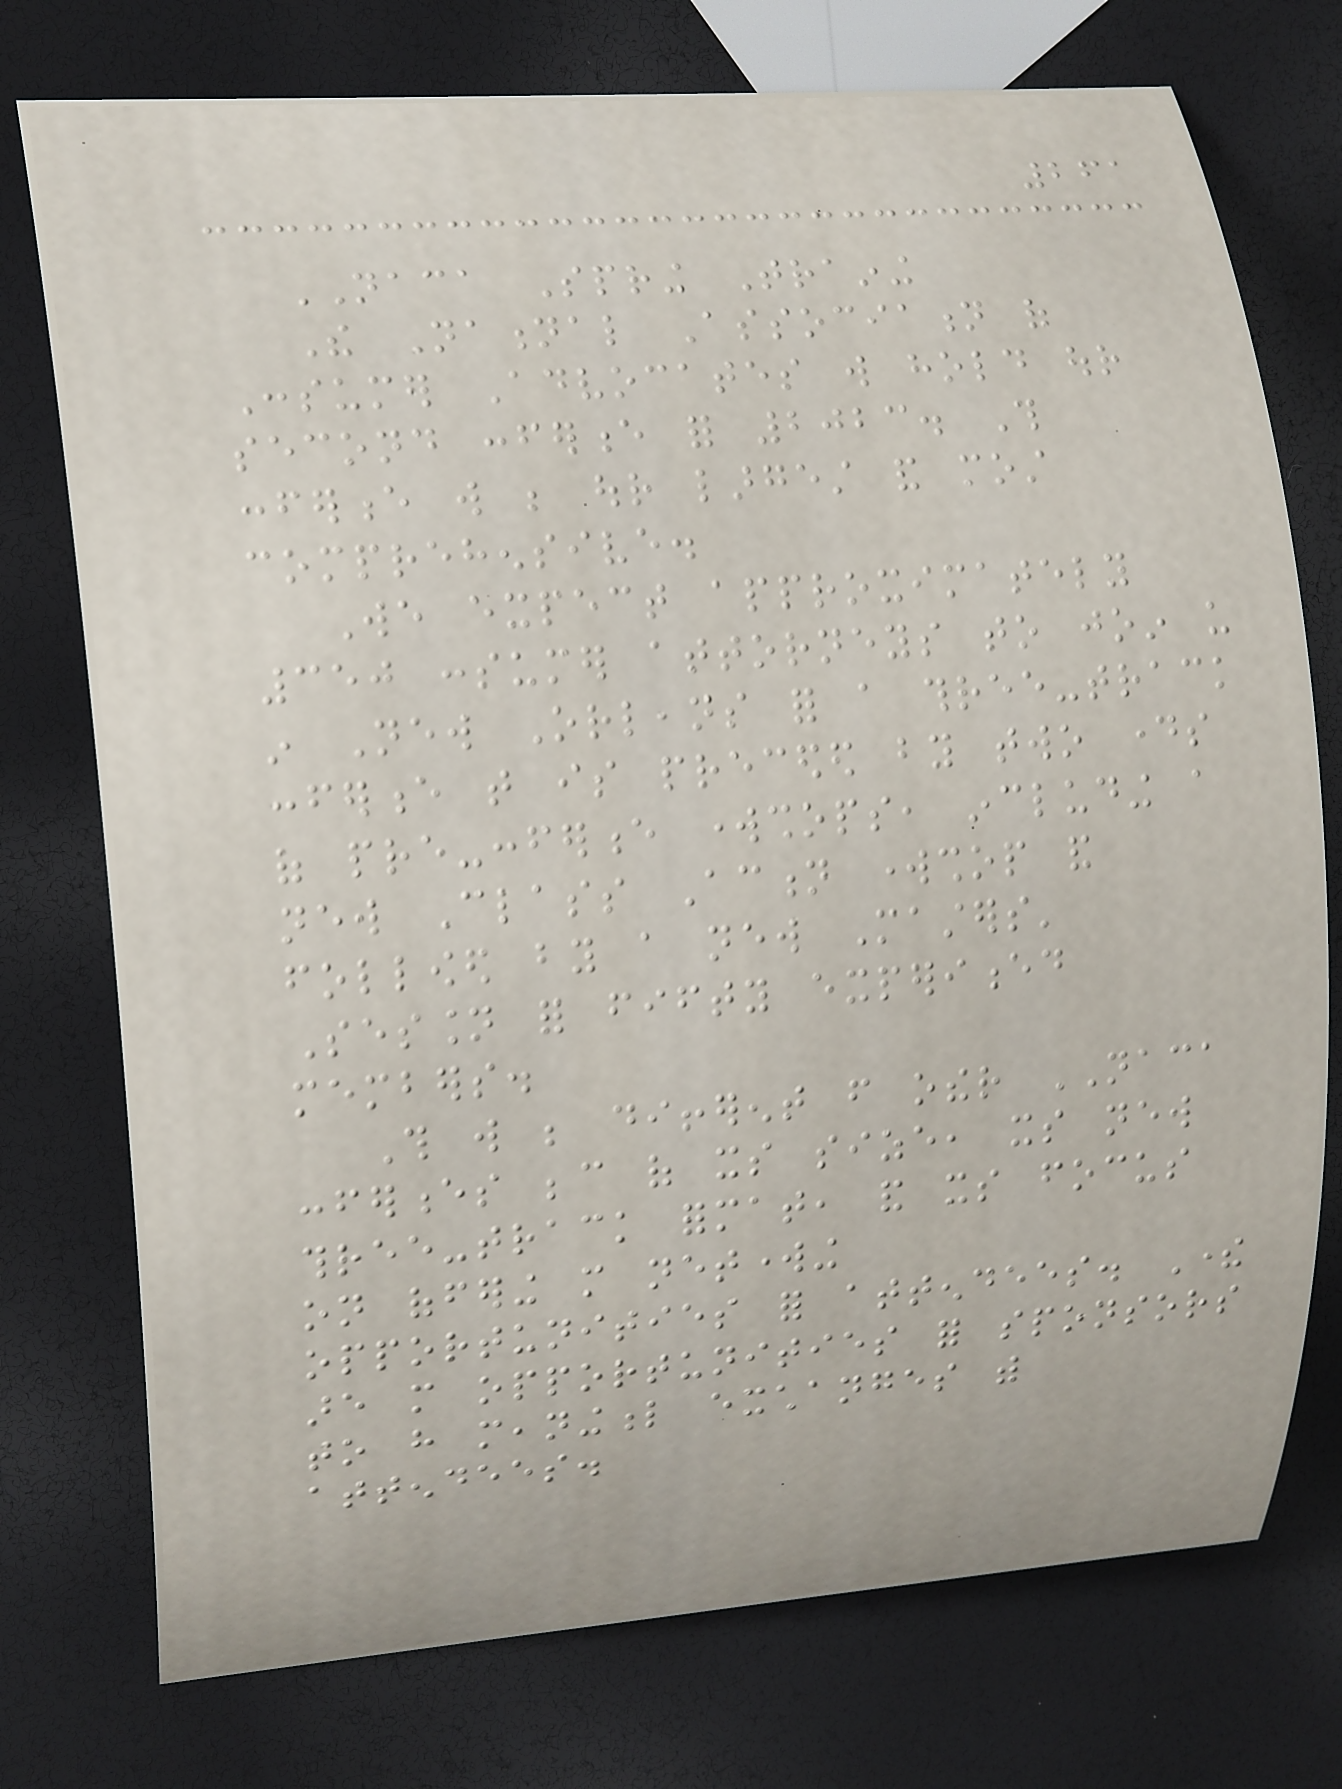261
NACA Spring Training
The National Association of
Consumer Advocates will hold our
second conference for 2023. This
conference will be our largest and most
comprehensive.
We expect approximately
350 consumer attorneys to join us
in New Orleans for a three-track
conference that is preceded by two days
of pre-conference workshops, including a
new Class Action workshop and
followed by a new Masters'
Session for fifty experienced
members.
This will be different from other NACA
conferences because of its size, its new
three-track format, and its focus
on offering more networking
opportunities for attendees. There
are more opportunities for sponsors
to have meaningful exchanges with
attendees.
